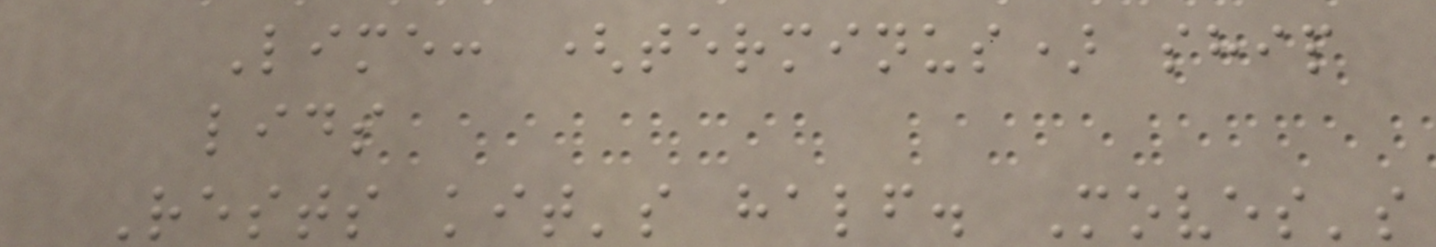Lime: (terminus) ship
lids
Rests kit's half. Moves's
